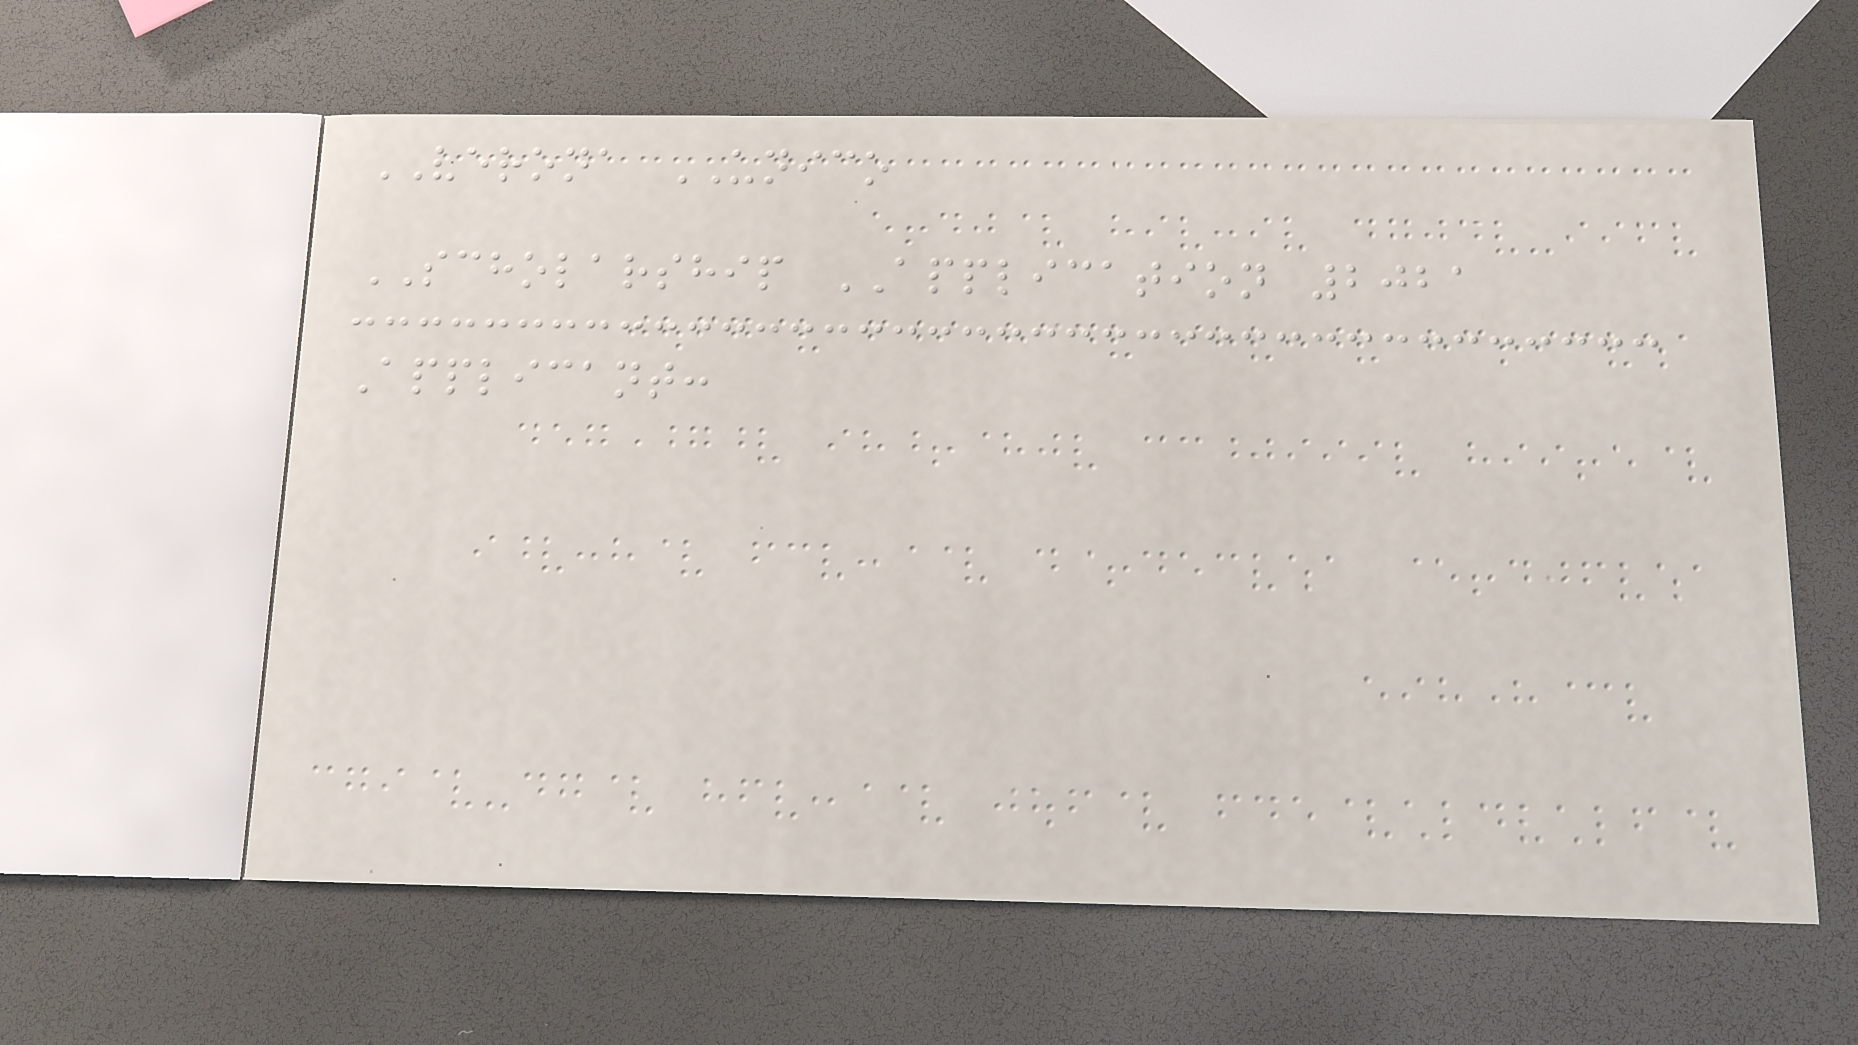VERONA UNICO
SCHOLARSHIP APPLICATION 2021
Applicant:
